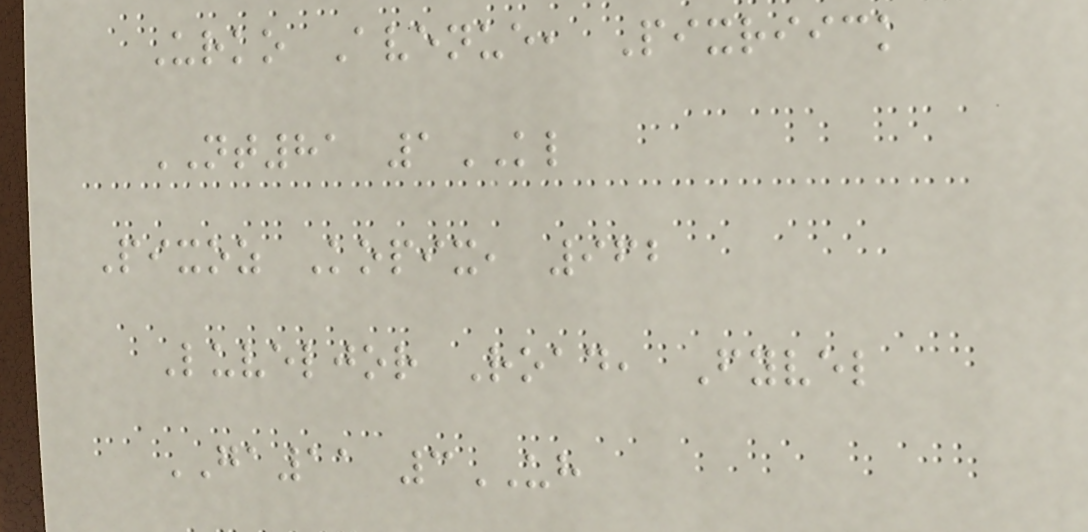Urko Avenue, Pixriick
NT81 1KL
Pixoz Kopix, 962
Luveljor Road, Fyvel
GA11 3UH
